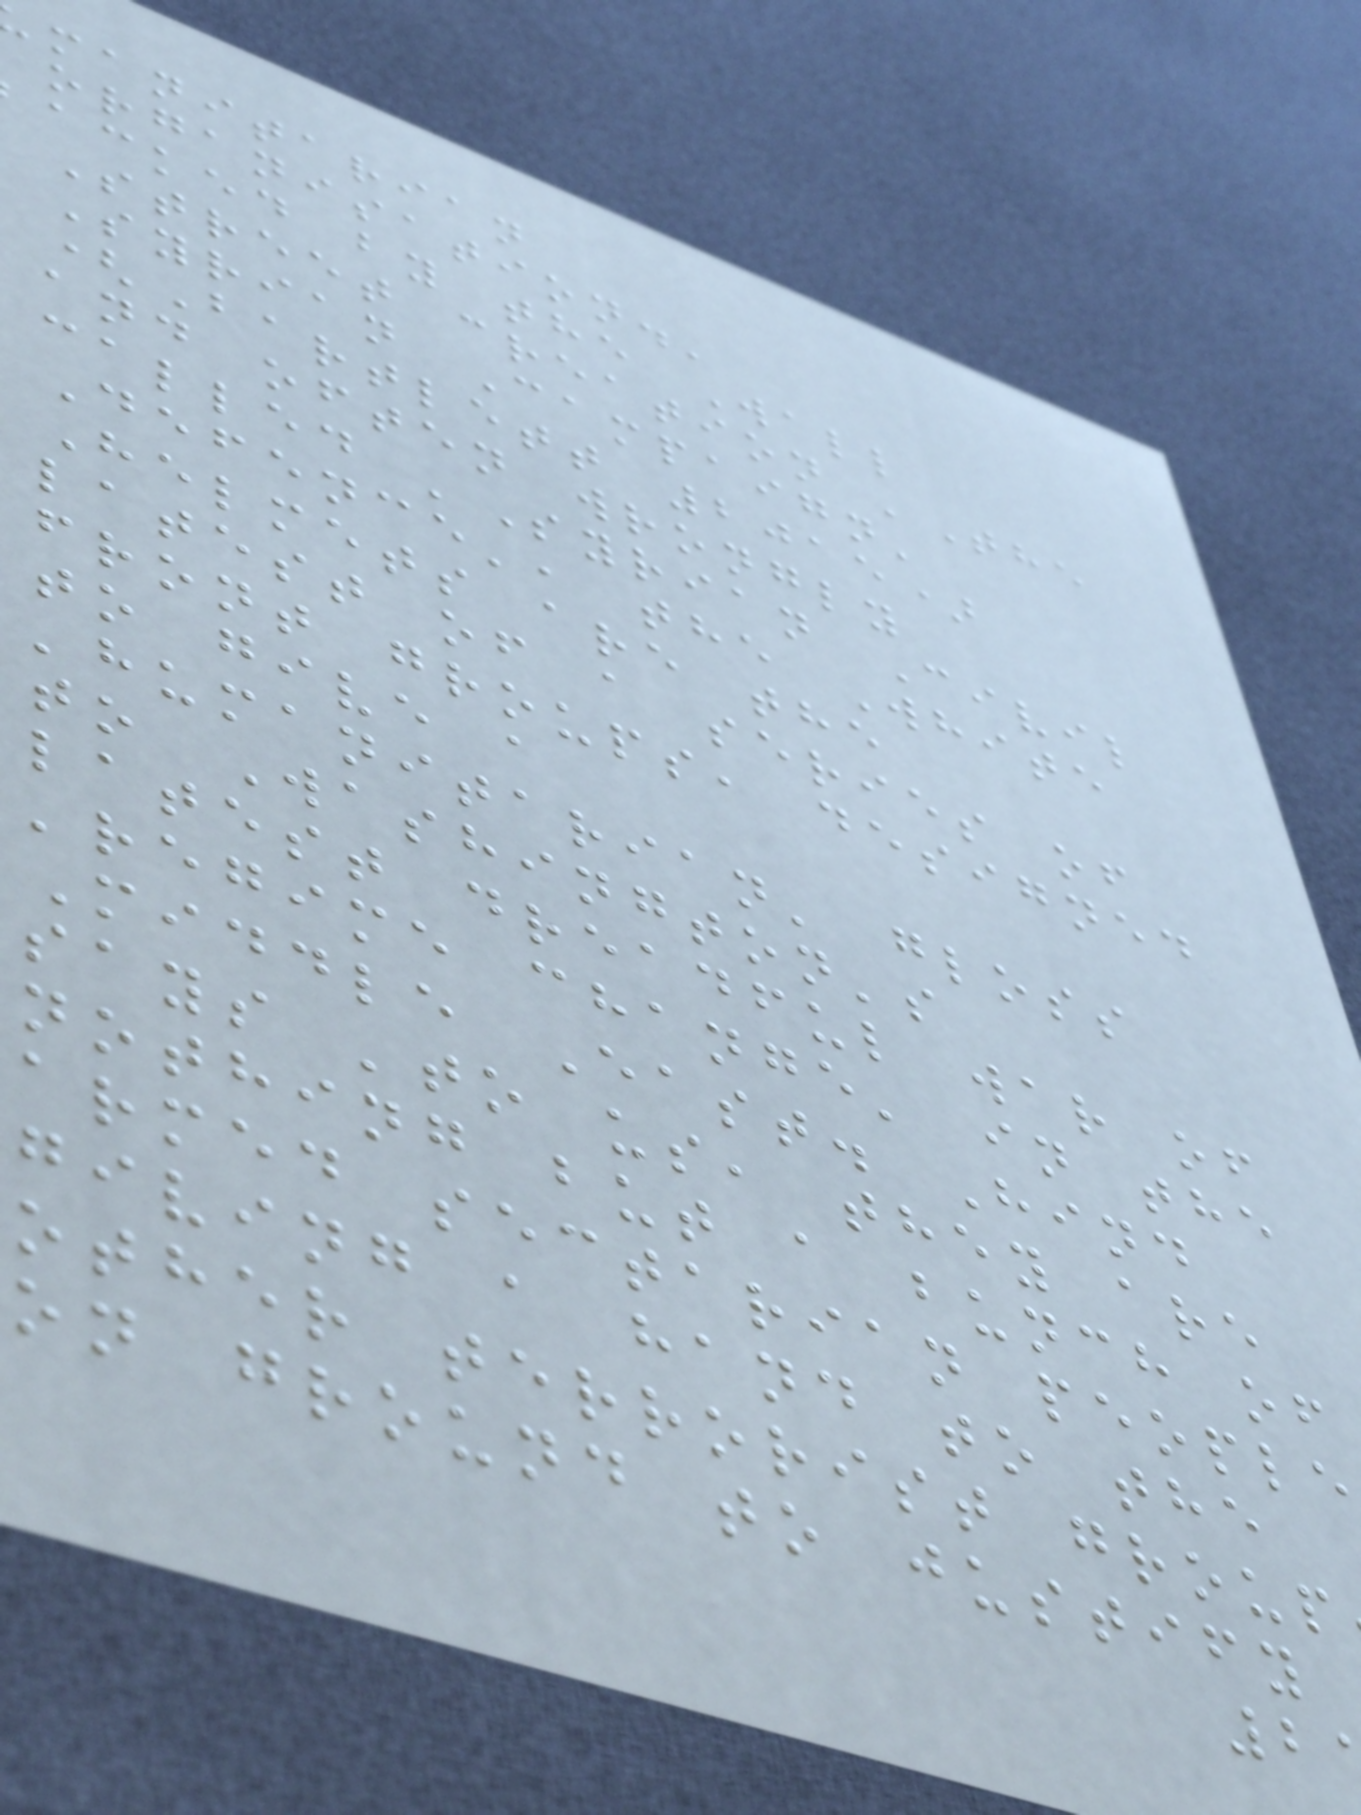manitarian
organisation.'
acked by the Wall
Street creation 'The
Syrian Campaign'
(Bartlett 2015)
and often wrongly
called 'Syrian Civil
Defence', the White
Helmets are the
latest of a series of
front groups, designed
to give a
'humanitarian' gloss
to Washington's
latest dreadful war of
'regime change' in the
Middle East. Hind
says 'to us, they are
nothing but a bunch of
armed sectarian people
giving a hand to the
other terrorist group
on ground to justify
